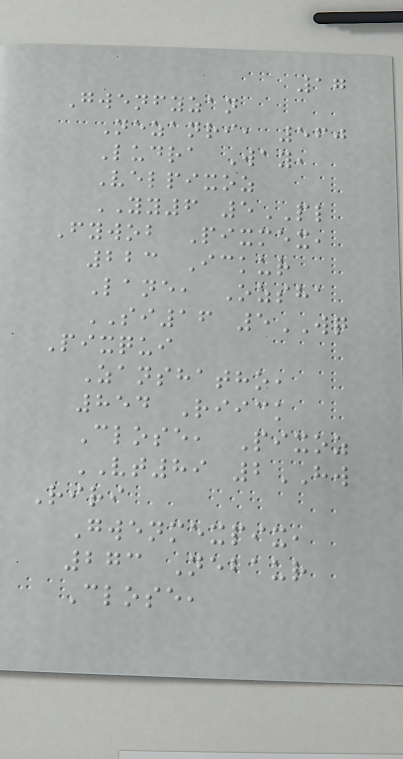17
Gwenfyzan
Nezanri, 560
Ludra Way,
Velpixoz
YY6 5PL
Fywob Pixmex,
223 Ickur
Lane, Ozsha
SI16 5WQ
Pixqui
Zanshatho,
854 Riick
Close, Pixoz
VT89 2HW
Riri
Gwenmexpix,
273 Nebaur
Close,
